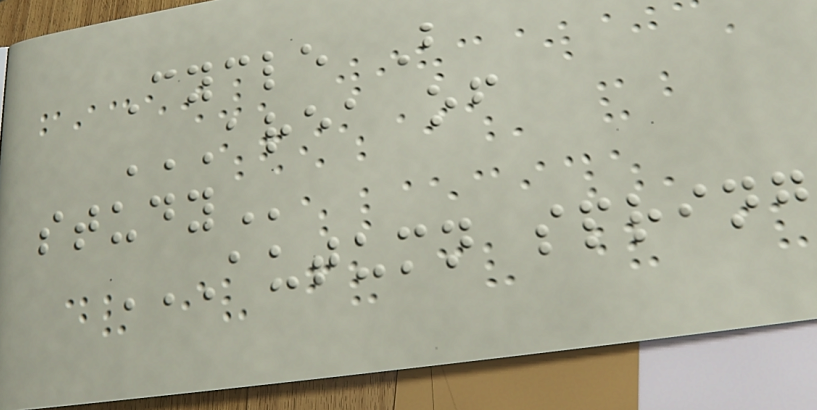Cycle B
AREA OF
STUDY
AUTUMN SPRING
